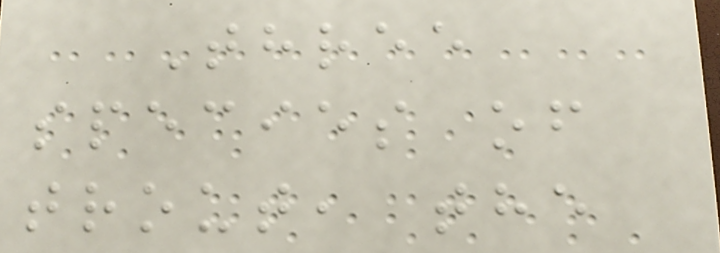Three
species of
trout, the
